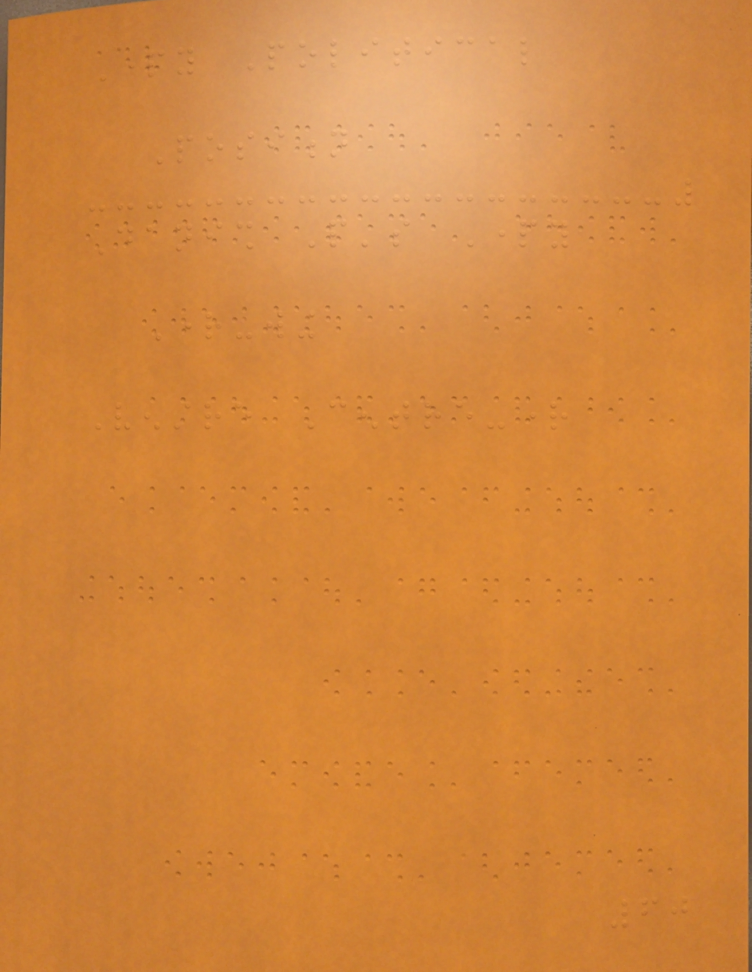Party Political
Position
Danish People's Party
Right-wing
Venstre Centre-right
60
